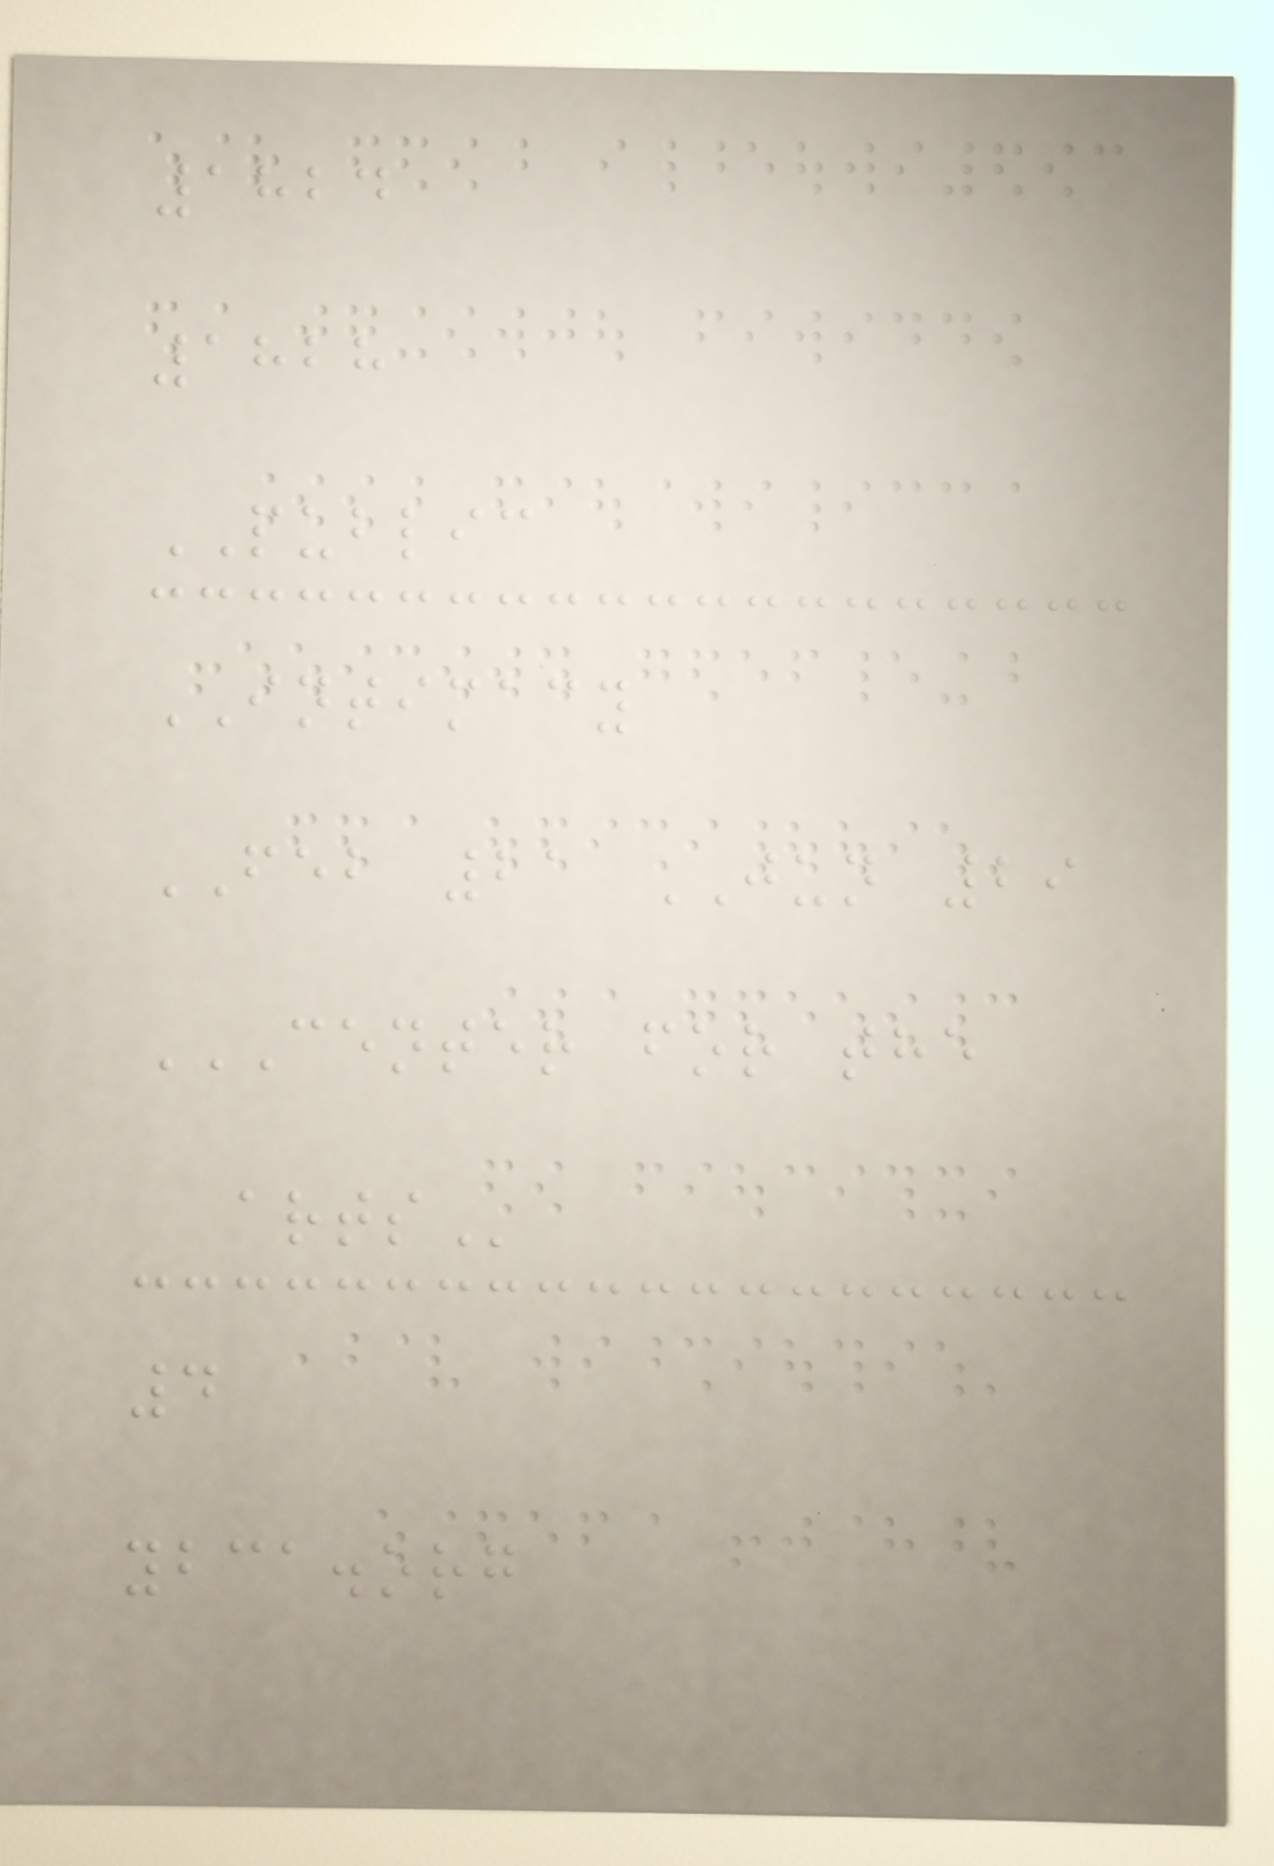1824
1828
PUBLIC
INTIMACY
FEB 21 JUN 29
CENTER FOR THE
ARTS
4
ybca.org
